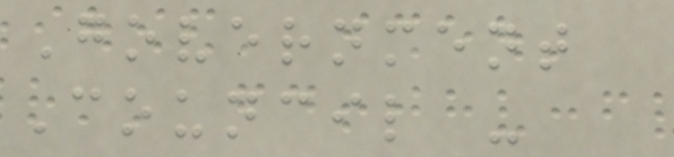Government
Council -
